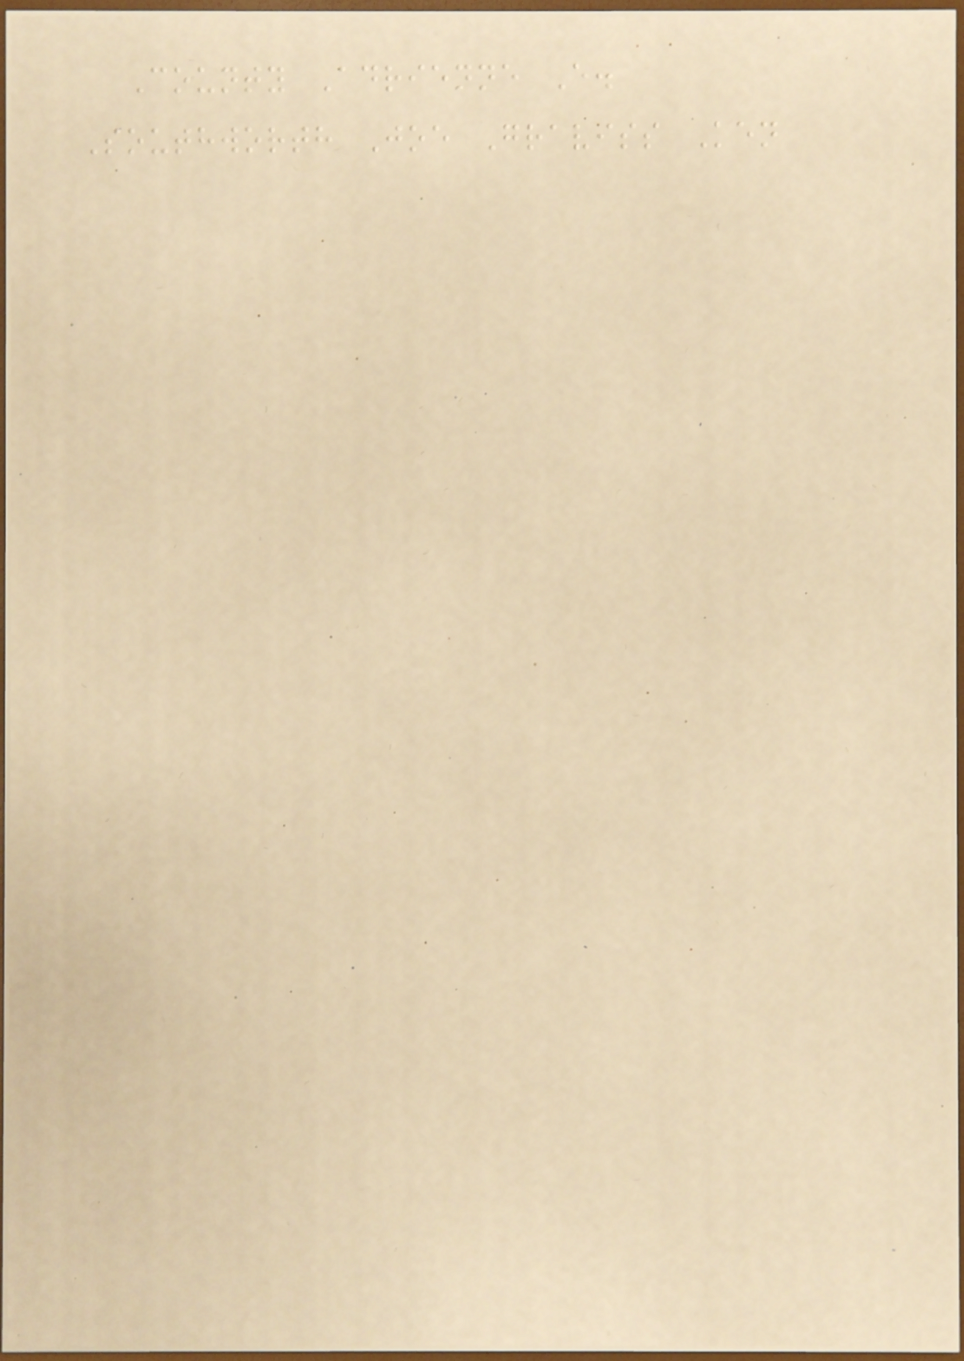County Adrienne E.
Southworth Joe Graviss Ken
